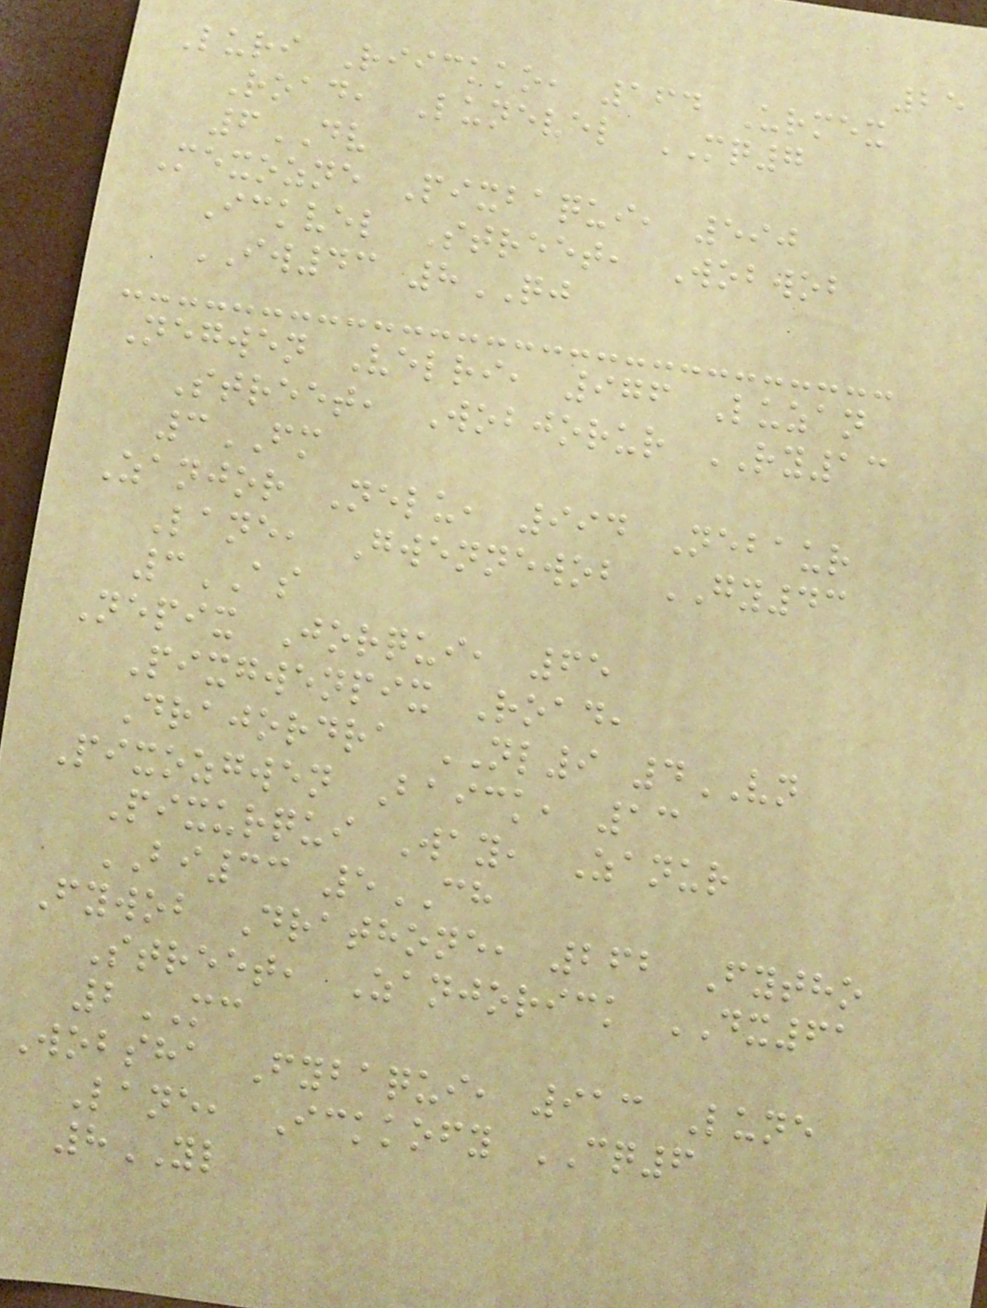25
Luri Riickko, 164 Urmex
Road, Lunevel MQ7
6DV
Mexozne Pixbaqui, 590
Ickvel Street, Wobwob
IW43 8QJ
Negwen Velri, 976 Luzan
Street, Wobjorur RY13
3FM
Zanjor Nelu, 994 Nebaur
Lane, Gwennewob GY43
3AS
Nepix Jorqui, 65
Pixgwenpix Road,
Drajordra NL9 4VN
Pixozgwen Baick, 13
Pixurqui Way, Zanur
BI33 5CH
Fywob Drathone, 262 Fytho
Street, Zanjorick DX61
2MC
Wobsha Fybaqui, 913 Lune
Lane, Ickkofy CQ6
8YL
